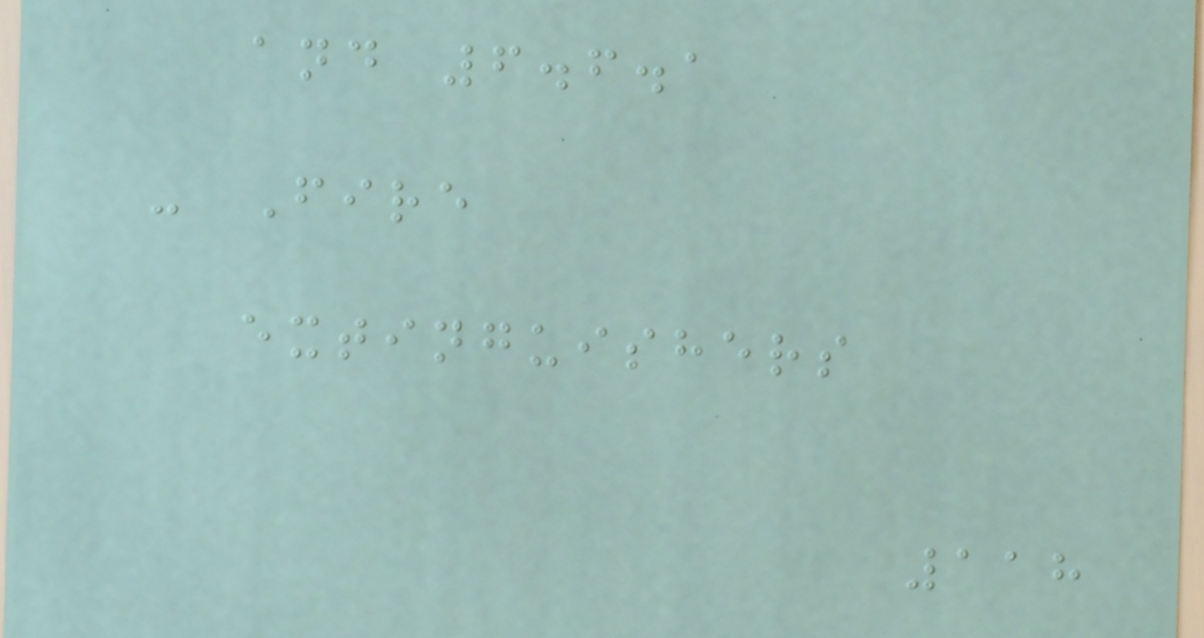and 6.6.1
- Fire
extinguishers
118
